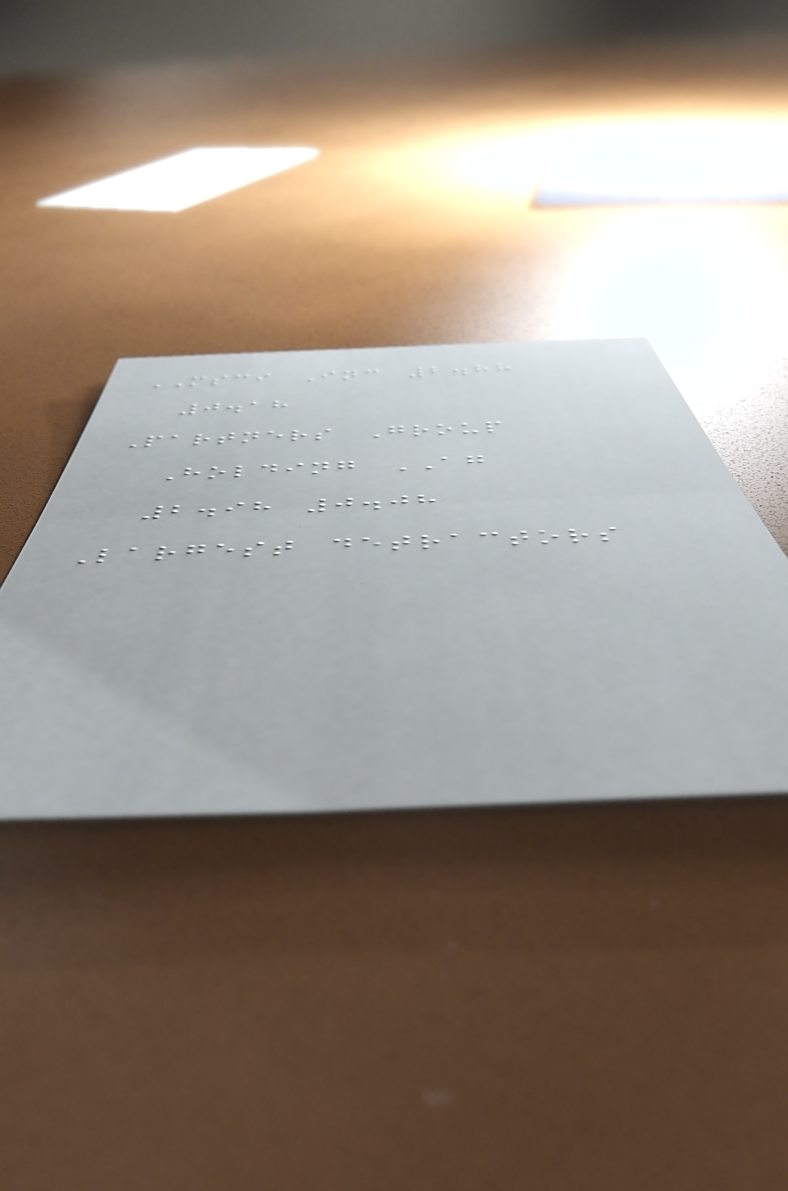MSCI Inc 2.88
0.18
Partners Group
Holding AG
2.98 0.08
Largest detractors
